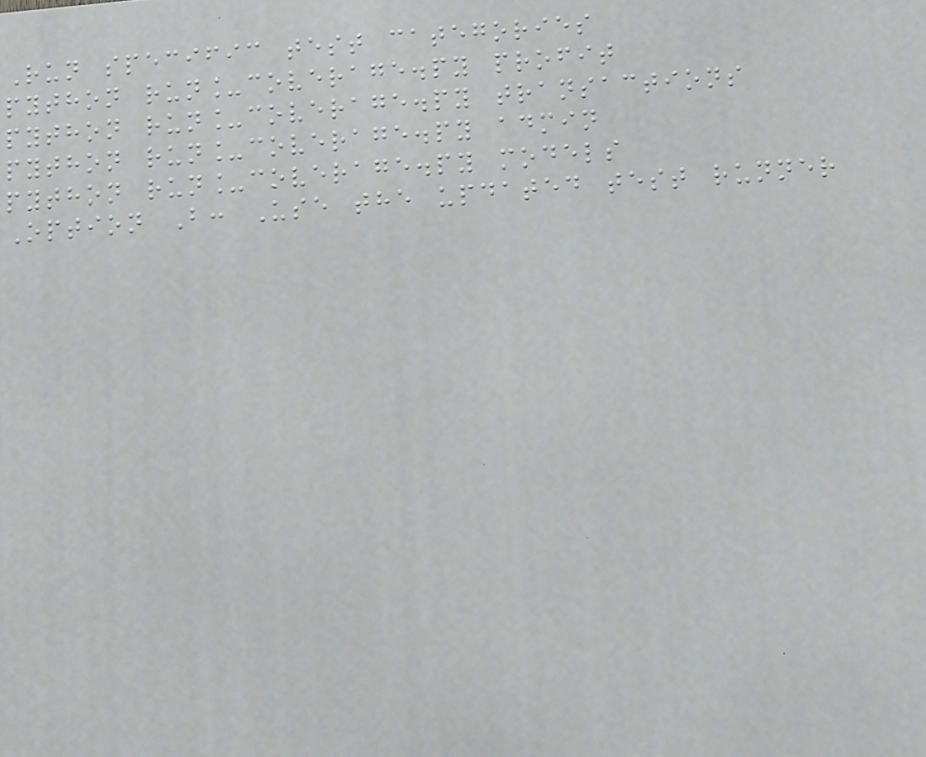Run specific test categories
python run_coverage.py profit
python run_coverage.py transactions
python run_coverage.py admin
python run_coverage.py models
Option B: Use the updated test runner
